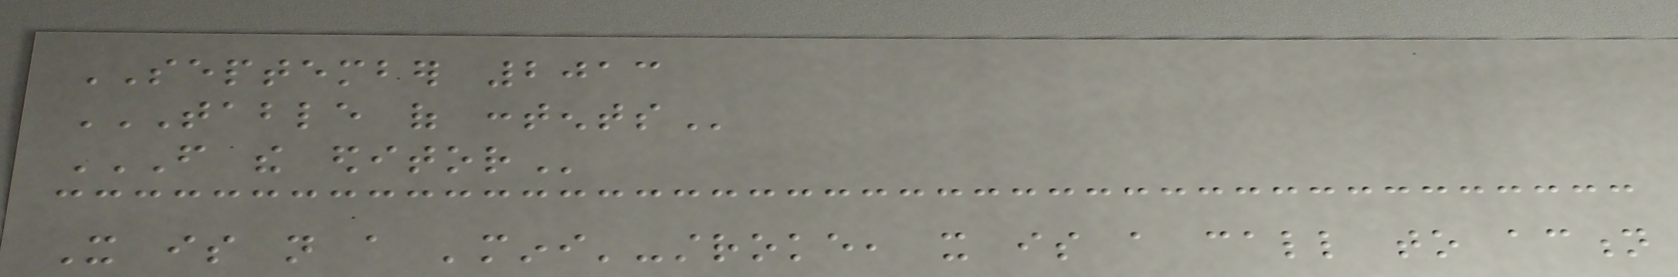SEPTEMBER 2013
TABLE OF CONTENTS
FROM THE EDITOR
It is not a 'mini'-stroke, it is a call to action
